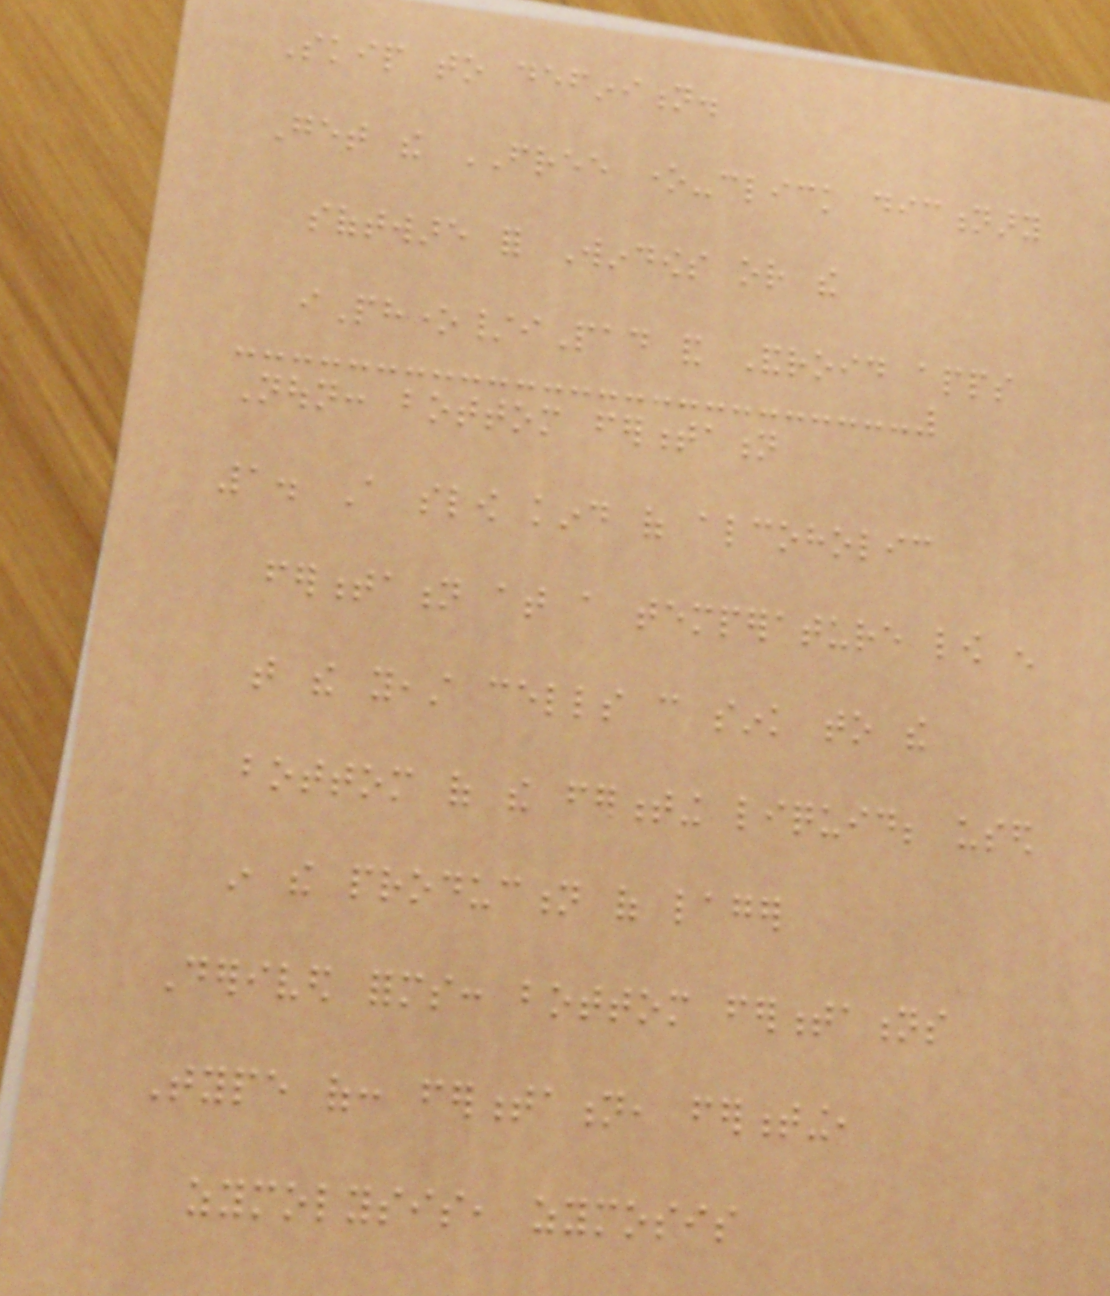Skip to definition.
Get the FREE one-click dictionary
software for Windows or the
iPhone/iPad and Android apps
Noun: bottom fermentation
1. A slow kind of alcoholic
fermentation at a temperature low enough
that the yeast cells can sink to the
bottom of the fermenting liquid; used
in the production of lager
Derived forms: bottom fermentations
Type of: fermentation, fermenting,
zymolysis, zymosis
